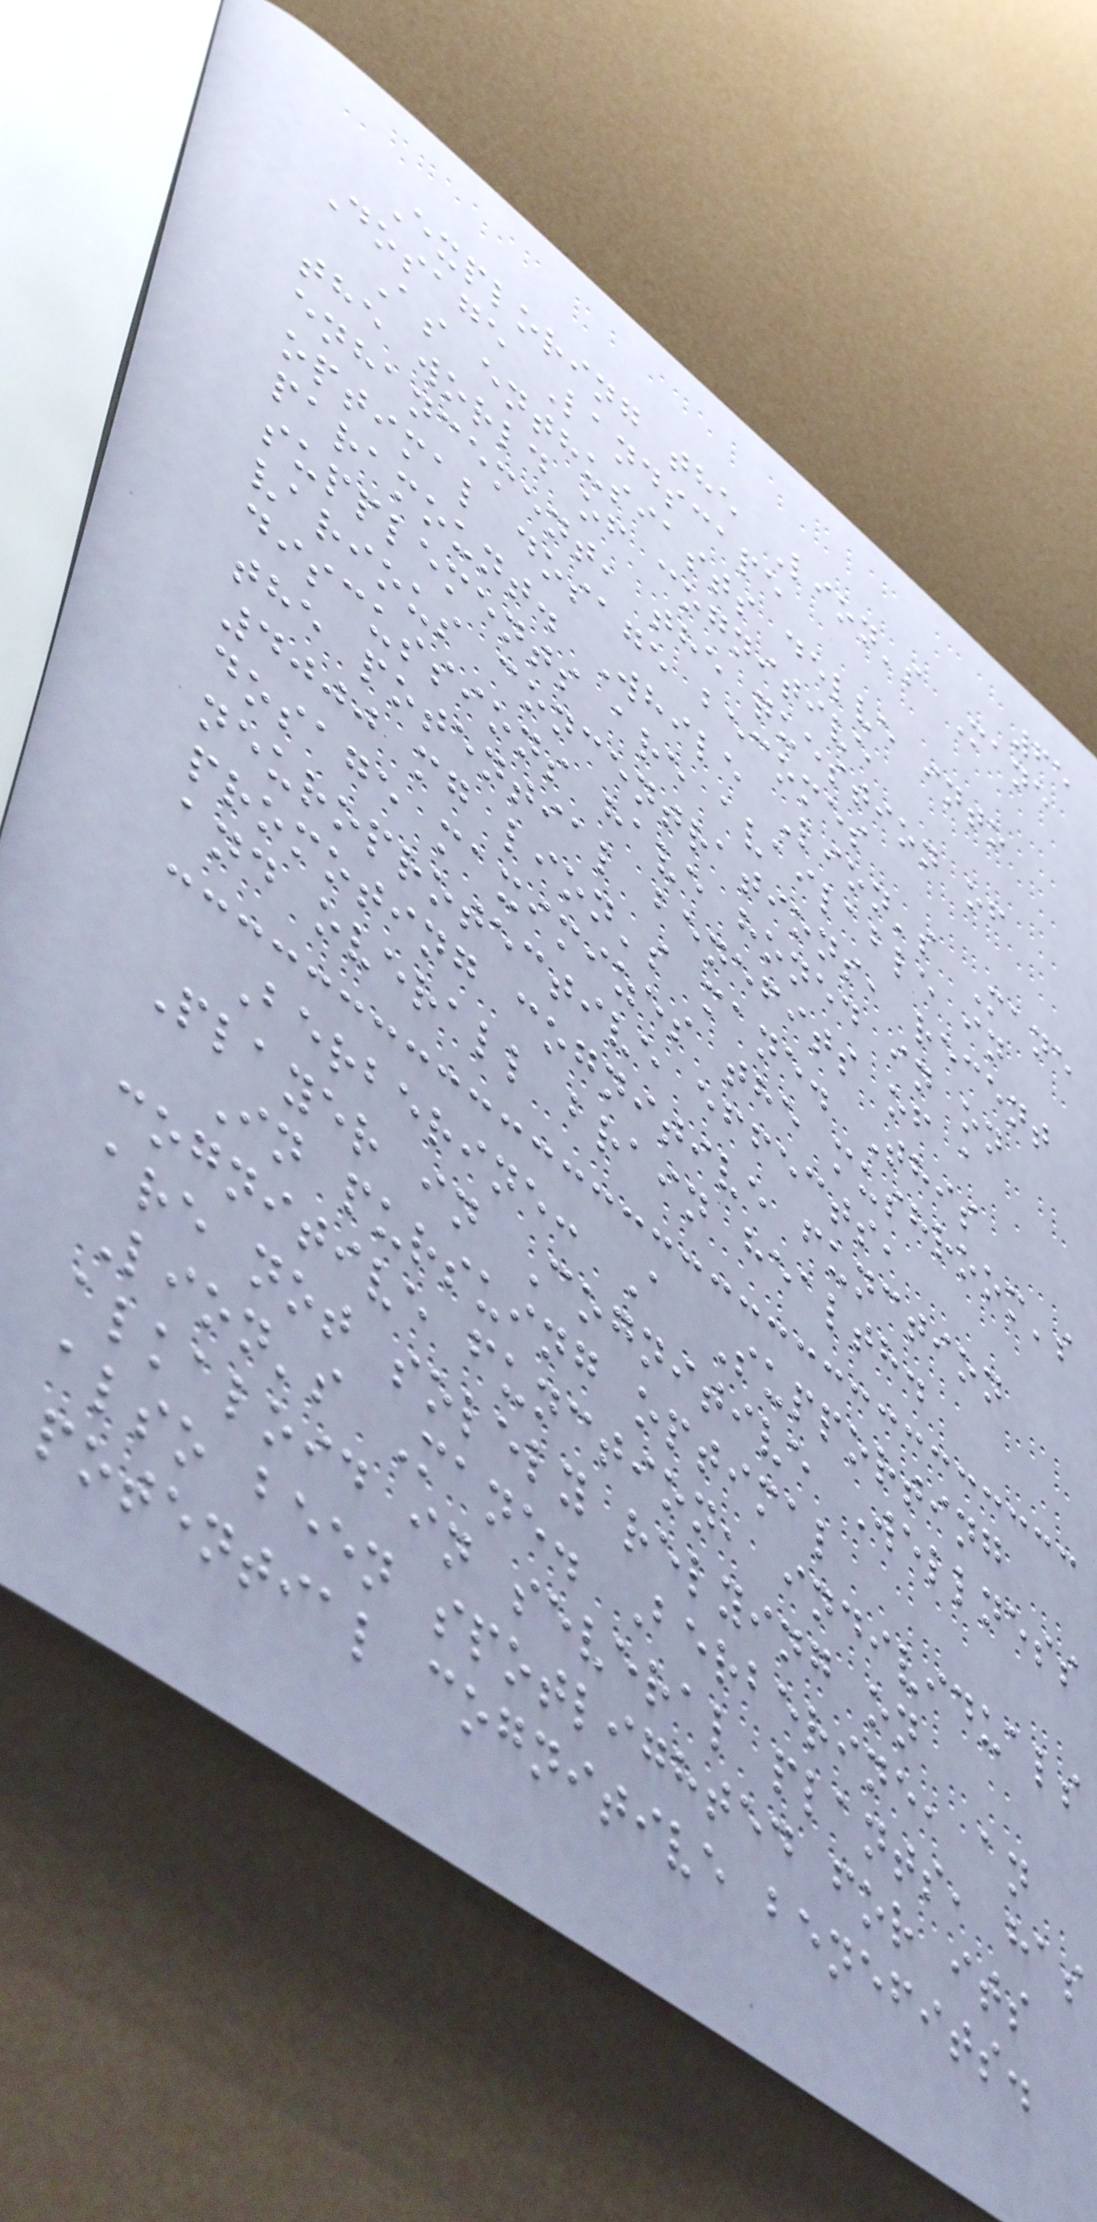65
Exploring the Lion's Mane
Dosage Landscape
As enthusiasts delve into
the world of cognitive
enhancement, the question of
optimal dosage becomes
paramount. While Lion's Mane
supplements are available in
various concentrations, recent
discussions have honed in on
the potential benefits of a
4000 mg lion's mane. This
dosage maximizes the mushroom's
neuroprotective effects,
promoting cognitive function
and overall brain health.
Berberine: A Supporting
Player in Cognitive Wellness
In pursuing optimal
cognitive function, individuals
are not solely relying on
Lion's Mane. Berberine, an
alkaloid in several plants, has
also been spotlighted for its
potential cognitive benefits.
